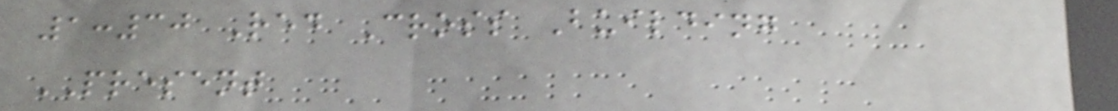1:30 Red Cross Building
PRESENT
